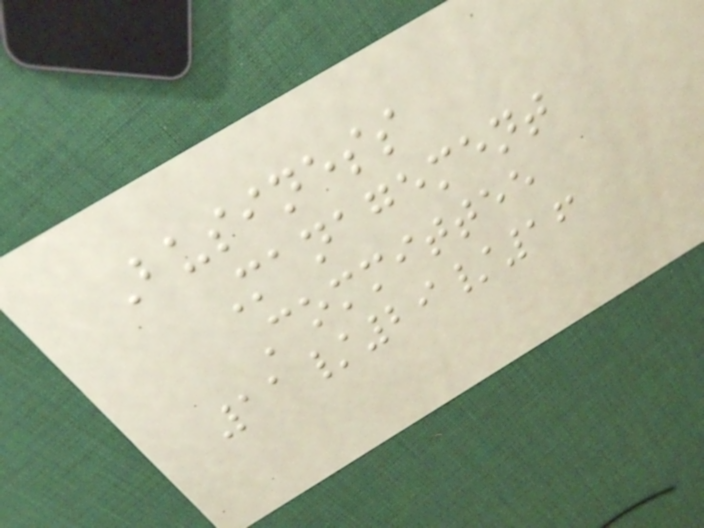Business
Management
Committee
11/29/16
